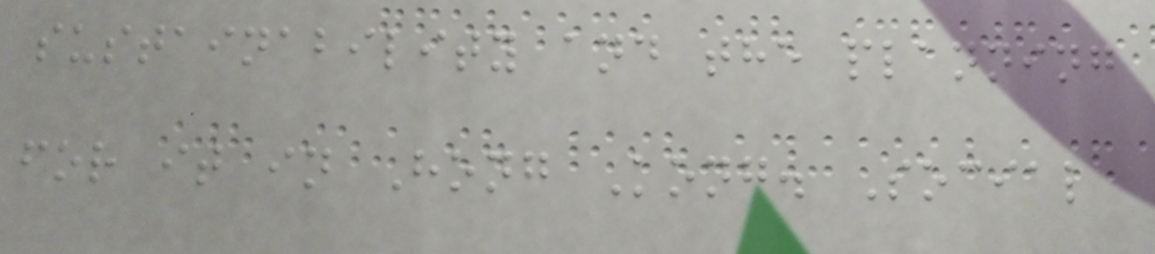sustainability and the planning
for it in Hong Kong. Social
